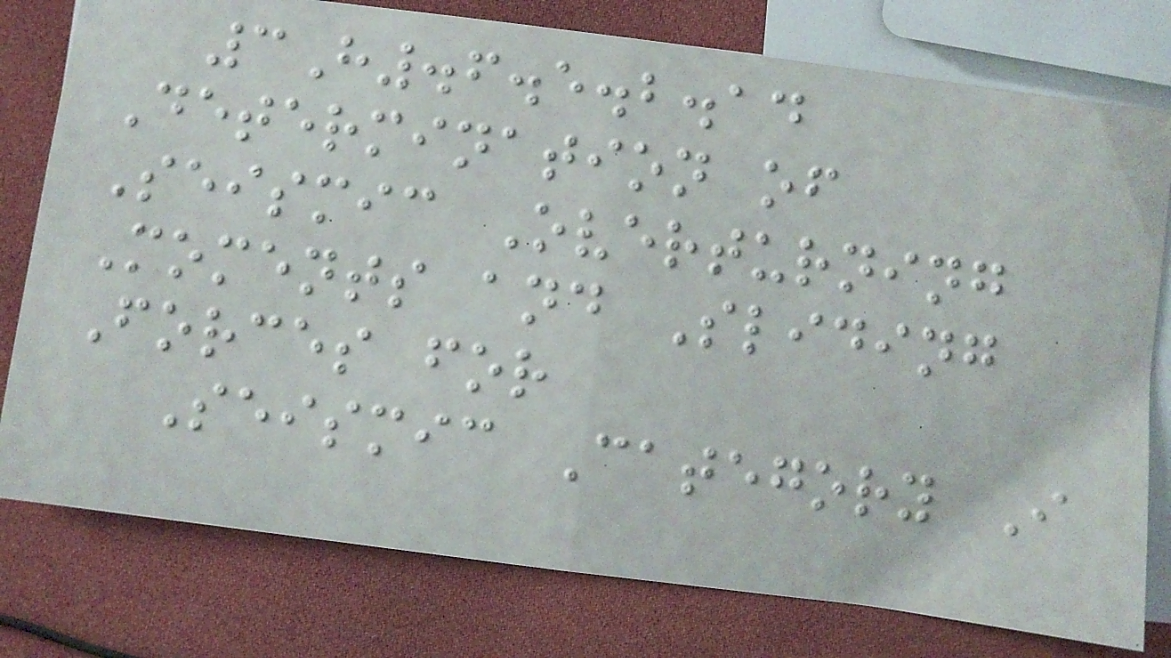3H.6.5.2.14
Determination of
Seismic Overturning
Moments and Sliding
Forces for
Seismic Category I
